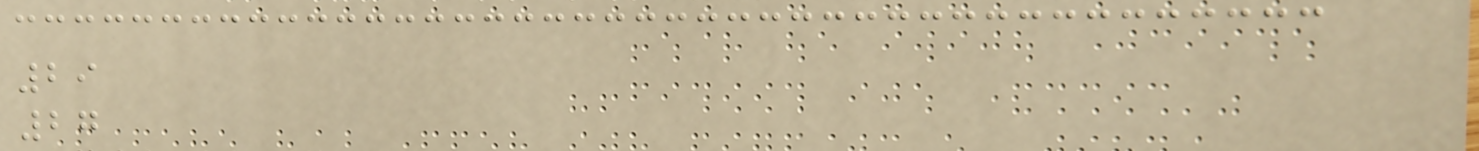29
27
